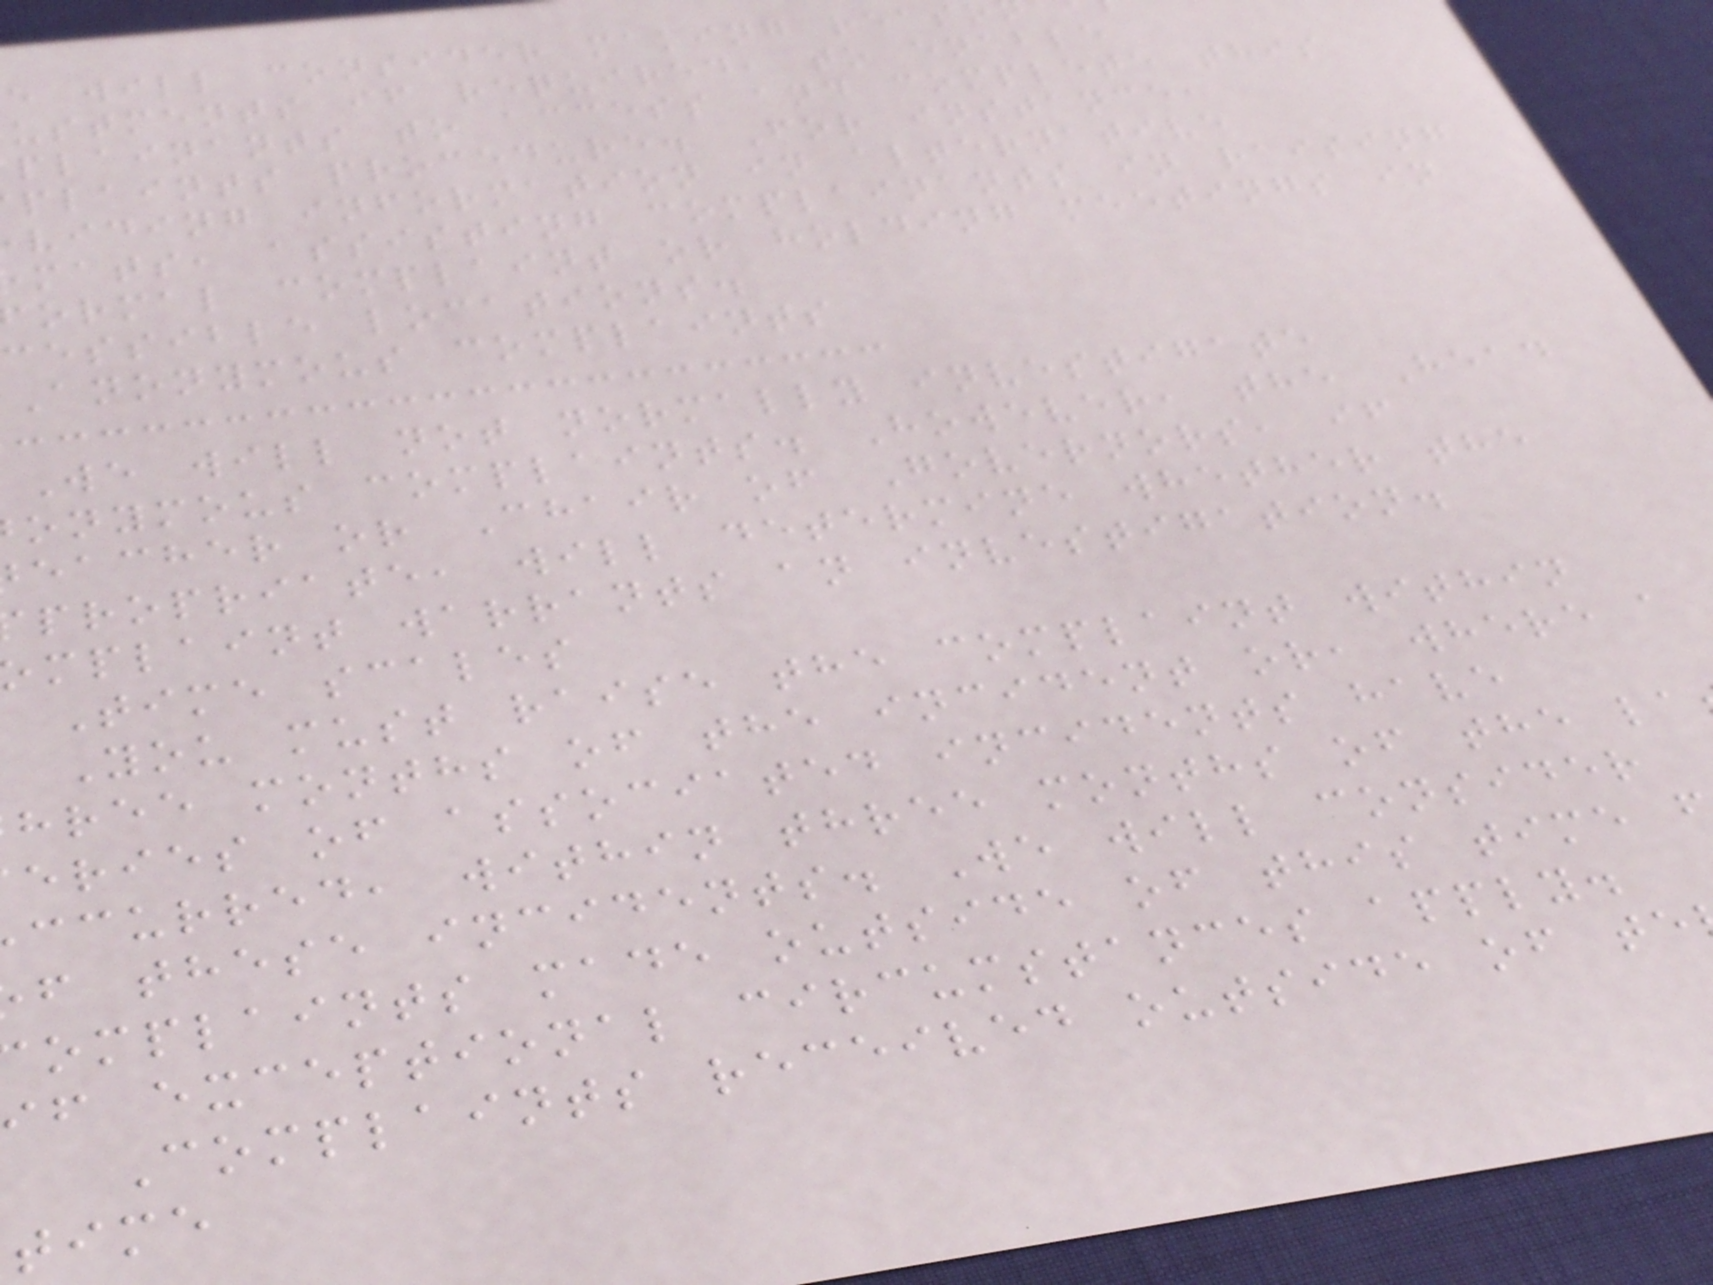e will consider making reas
ustments if required, to enable
plainants to access and complete this
plaints procedure. For instance,
viding information in alternative
mats, assisting complainants in raising
ormal complaint or holding meetings in
cessible locations.
Anonymous complaints
We will not normally investigate
onymous complaints. However, the Head
eacher or Chair of Governors, if
propriate, will determine whether the
mplaint warrants an investigation.
Time scales
You must raise the complaint within
hree months of the incident or, where a
eries of associated incidents have
ccurred, within three months of the la
f these incidents. We will consider
omplaints made outside of this time
f exceptional circumstances apply.
Complaints received outside of te
time
